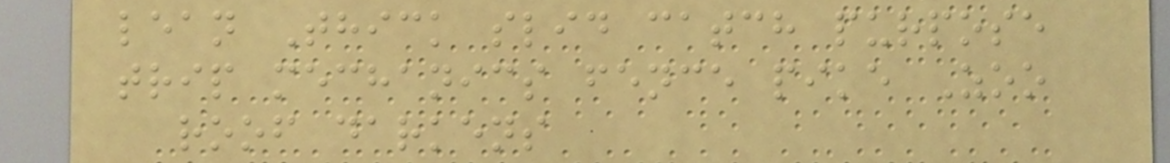lean Thick slid catch purpose
trip mechanics fence pike Zoo
roof darkens
